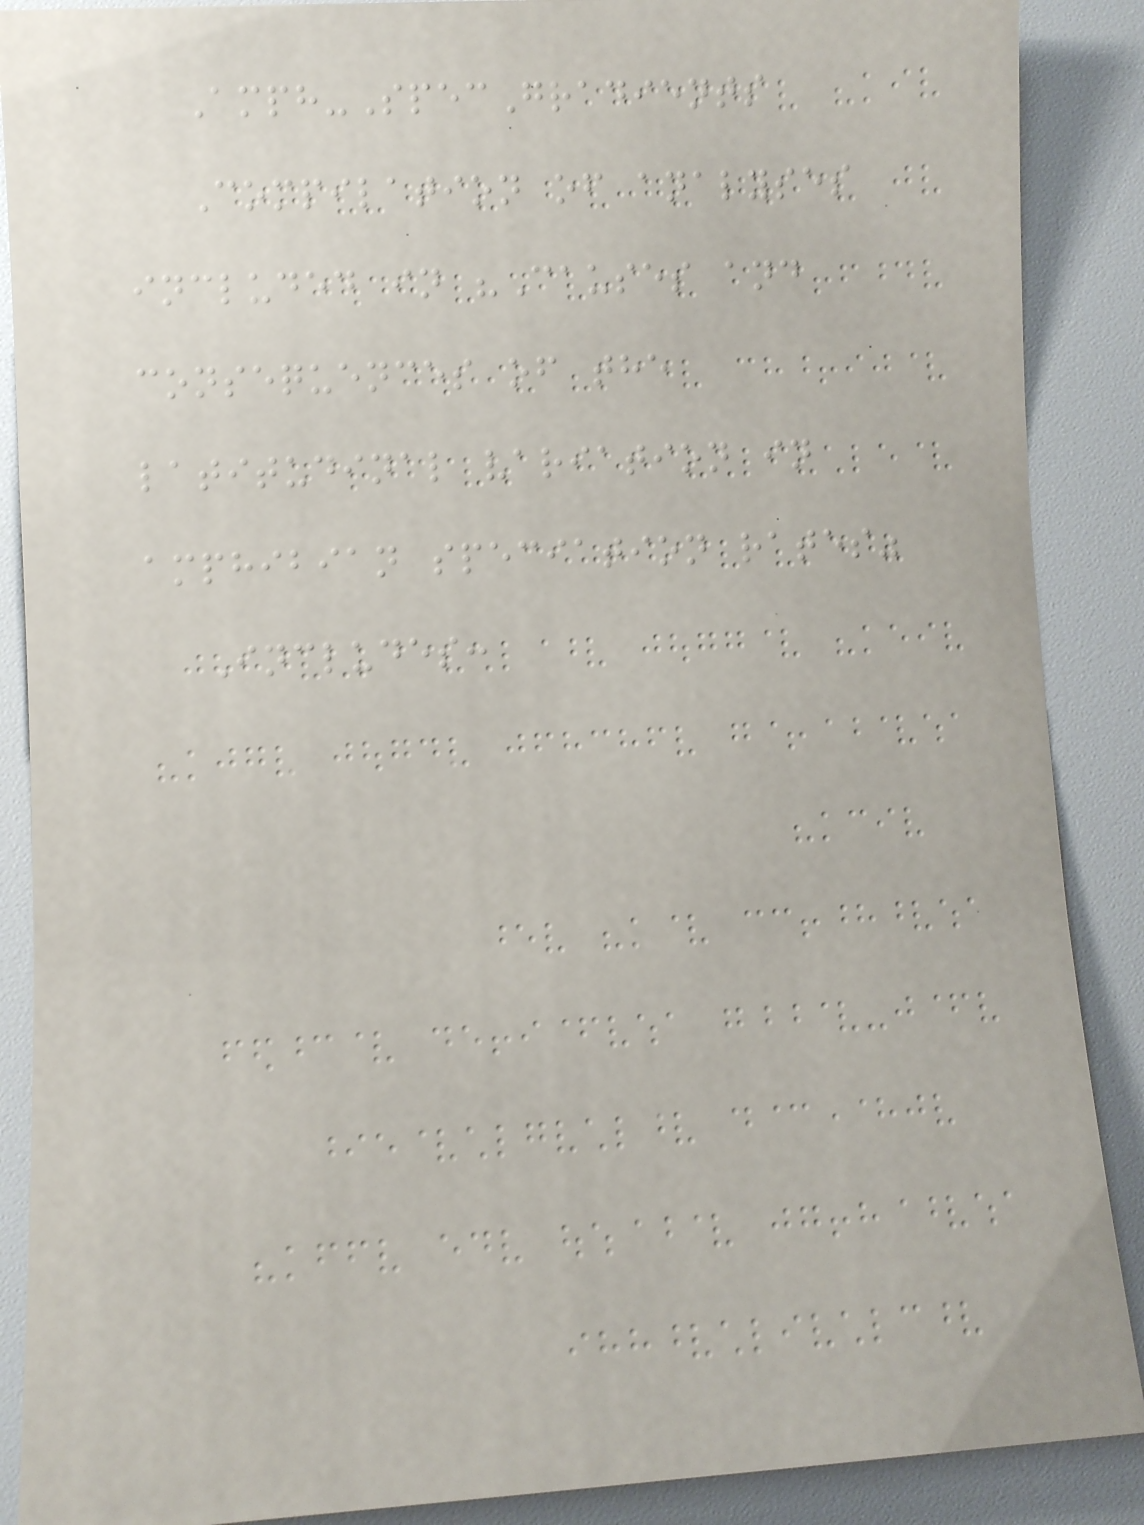Amph-SpecGradients
Compilation of analyses
included in "Causes and
consequences of the
latitudinal variation in
amphibian speciation rates"
Includes:
